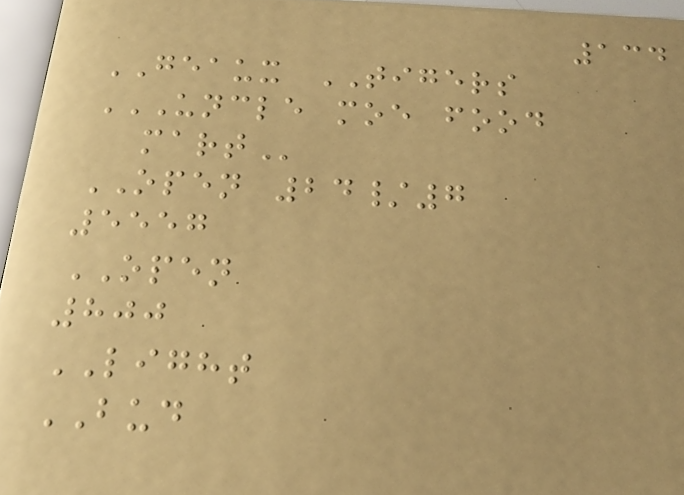134
GEAUX TIGERS
UNCLE MOE FOOD
MART
OPEN 24/7
5557
OPEN
800
LIGHT
BUD
